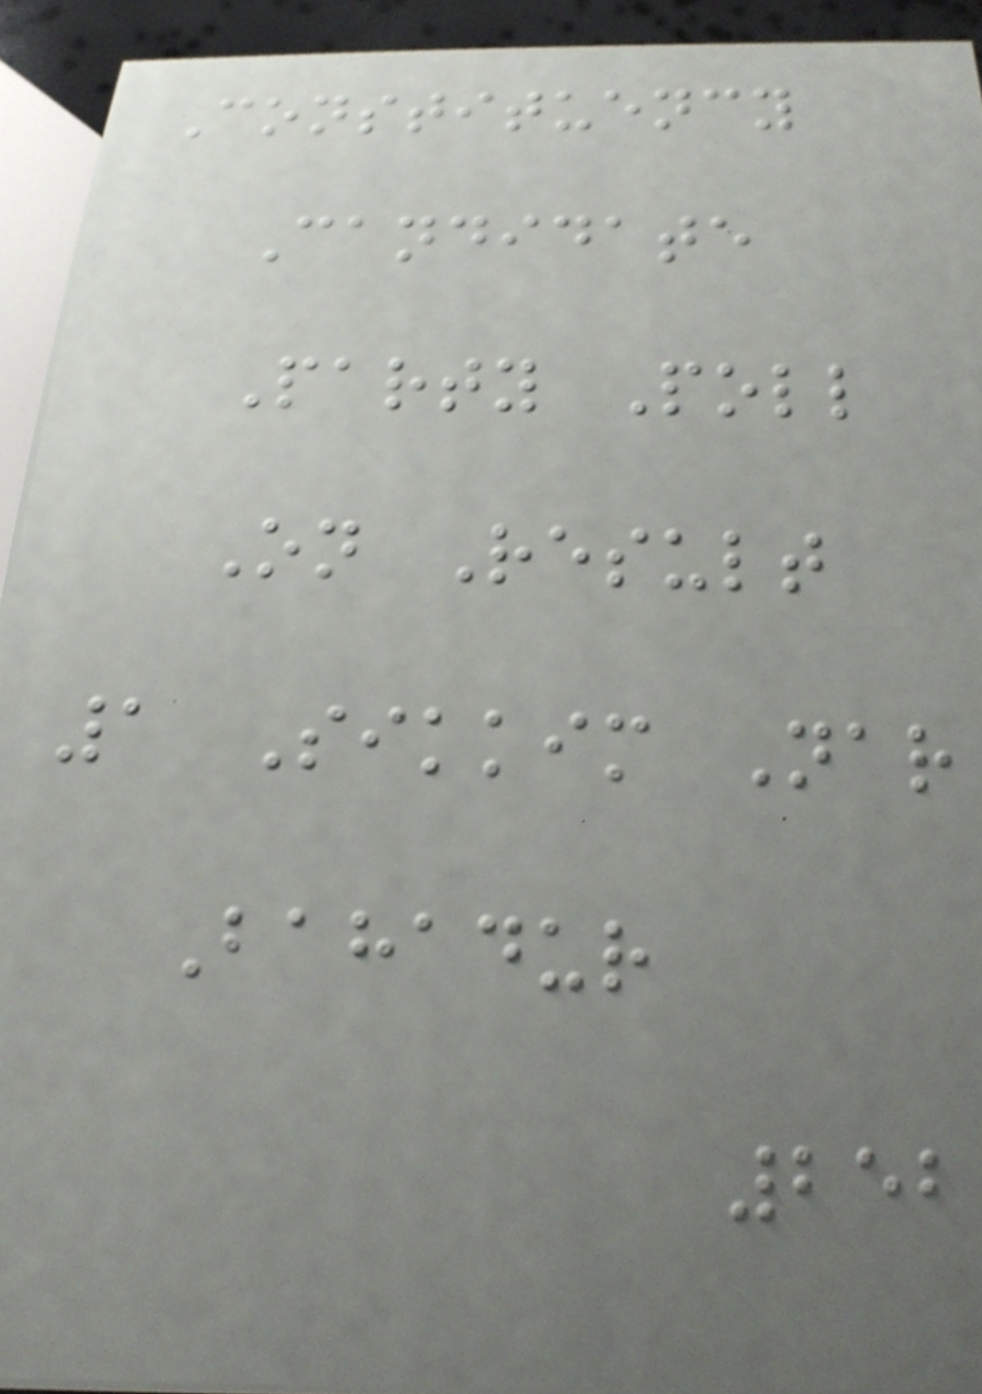Constituency
Candidate
Party Poll
On Result
1 Sikkim Nar
Bahadur
252
